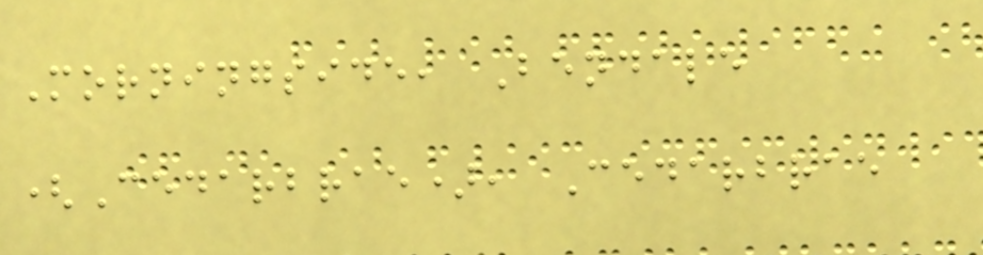Morningside, Bendale
(Cedarbrae), Cedarbrae
